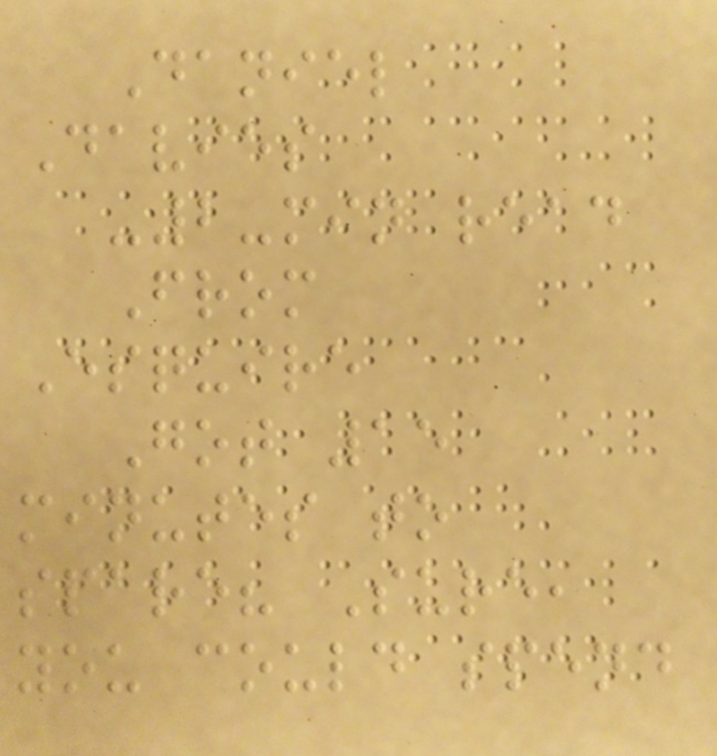Daniel
Davies
-2-min read
From
Esquire
Got 15
minutes to
spare? Sure,
you could spend
